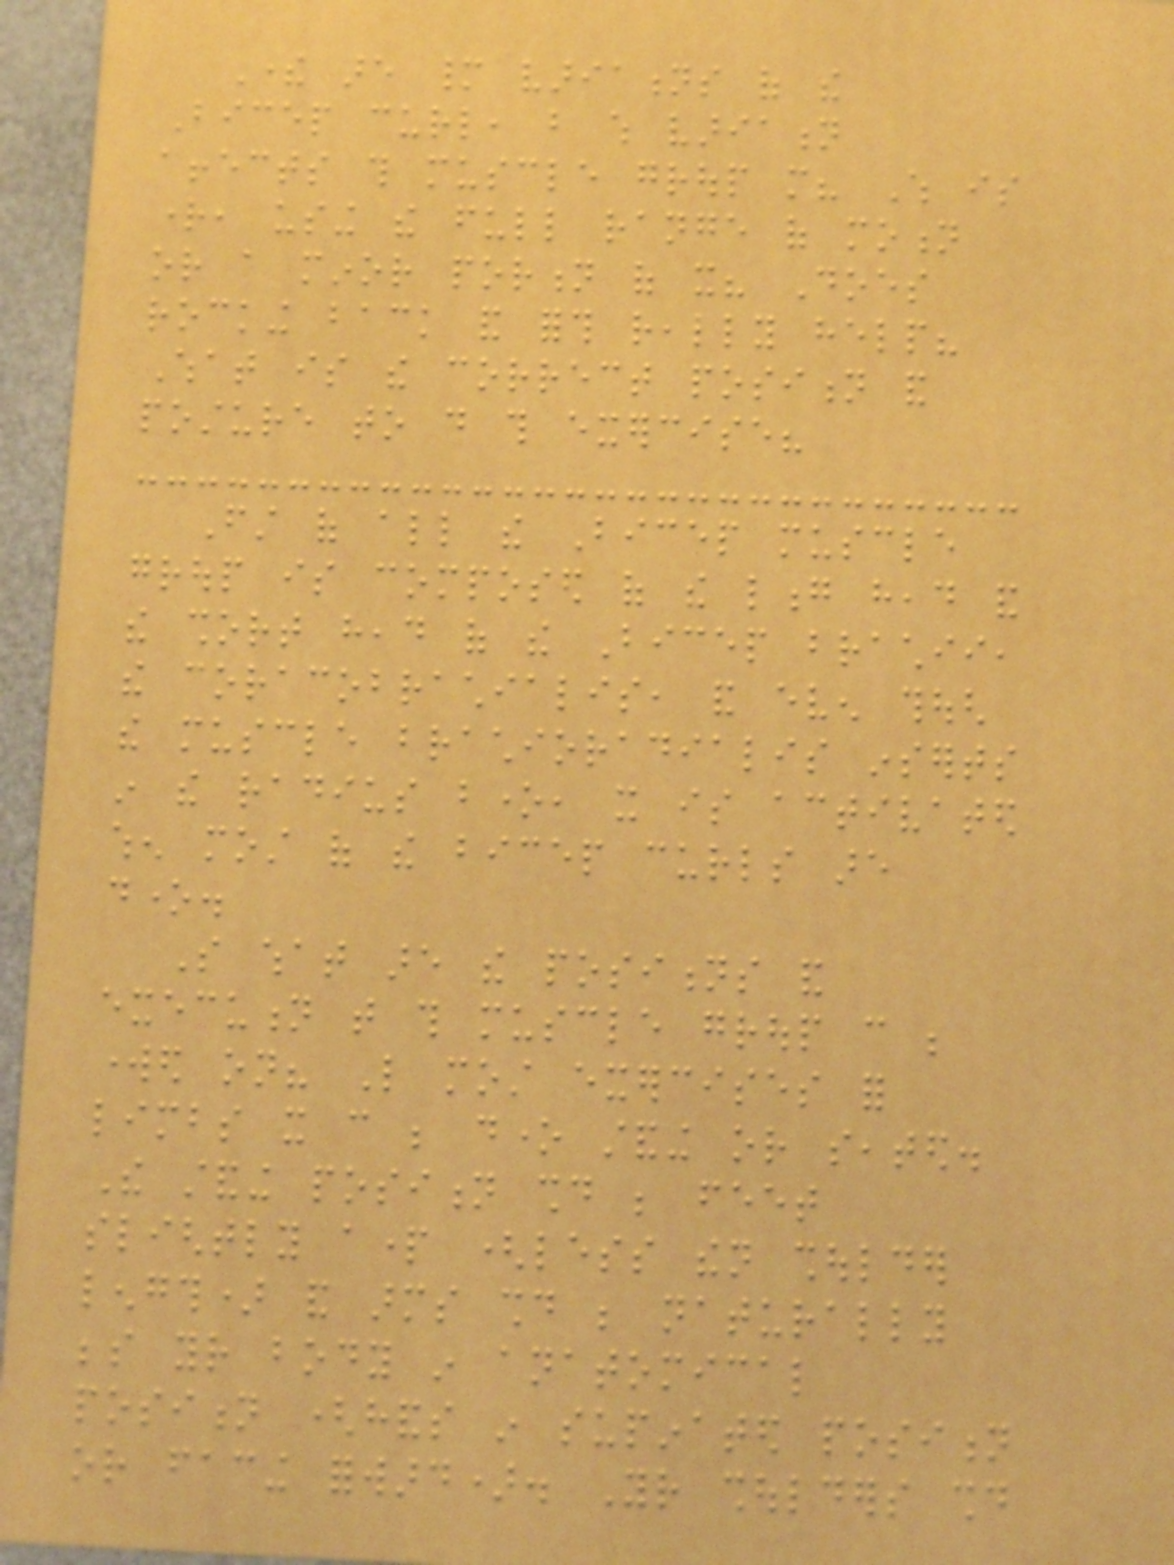There are many variations of the
Bicep curl, but which variation
affects this muscle group more? Which is
right, using the full range of motion
or a minor portion of it? Does
rocking back and forth really help?
What is the correct position and
posture to do this exercise?
First of all the Bicep muscle
group is composed of the long head and
the short head of the Bicep brachii,
the coracobrachialis, and even though
the muscle brachioradialis inserts
in the radius bone, it is activated
when most of the bicep curls are
done.
So what are the positions and
execution that this muscle group can be
worked on? Like most exercises for
limbs it can be done standing or seated.
The standing position should be feet
slightly apart (less then shoulder
length) and arms should be naturally
beside your body in anatomical
position (hands in supinated position
or facing forward). Your shoulders should
